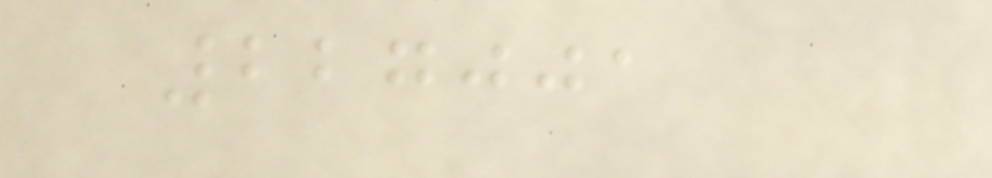227001
